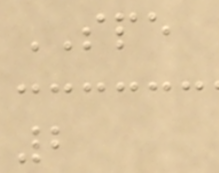SPE
2
